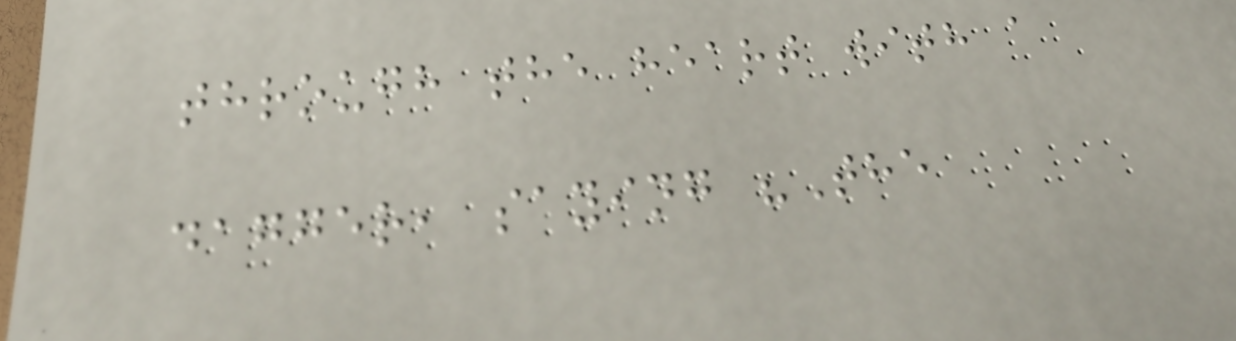through the heart with a
dagger, saying "The
